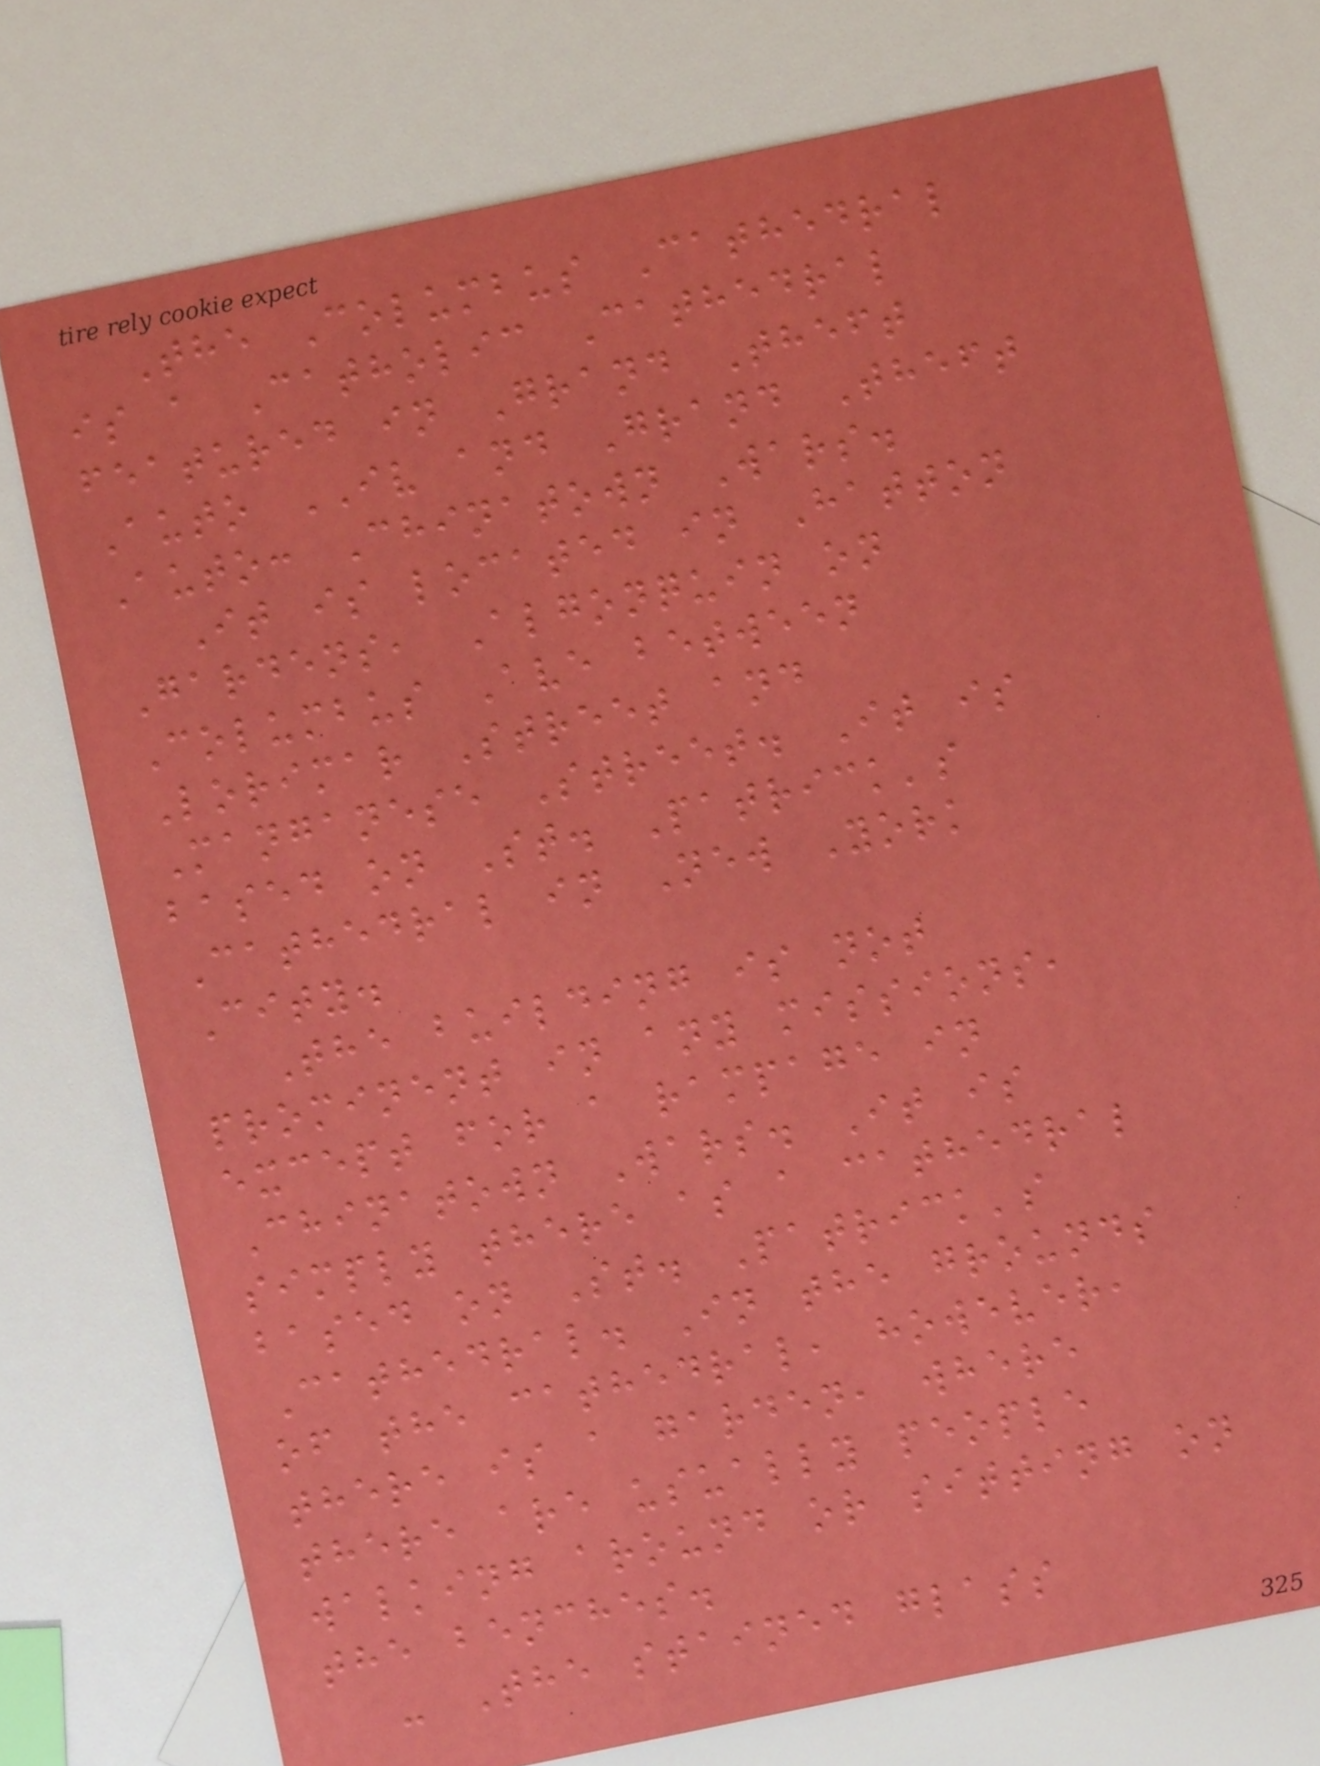The Columbus Cathedral
is a Catholic Cathedral
featured in Grand Theft
Auto IV and Grand Theft
Auto: Chinatown Wars.
It is located in Hatton
Gardens, Algonquin on
Columbus Ave between
Lorimar Street and
Manganese Street. It is
based on St. Patrick's
Cathedral in New York
City.
The building is not
prominent in any missions,
except for a rampage in
Chinatown Wars. It is
simply there as a cathedral
based on St. Patrick's
Cathedral. In the grounds
of the cathedral, however,
there is a garden, where
there are usually people
walking around or sitting on
the benches.
- The stained glass
